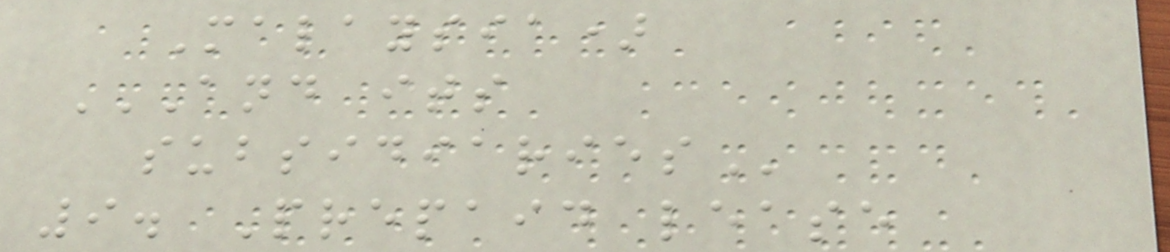Malaysia)
AND ITS
SUBSIDIARIES
9. Prepaid lease
